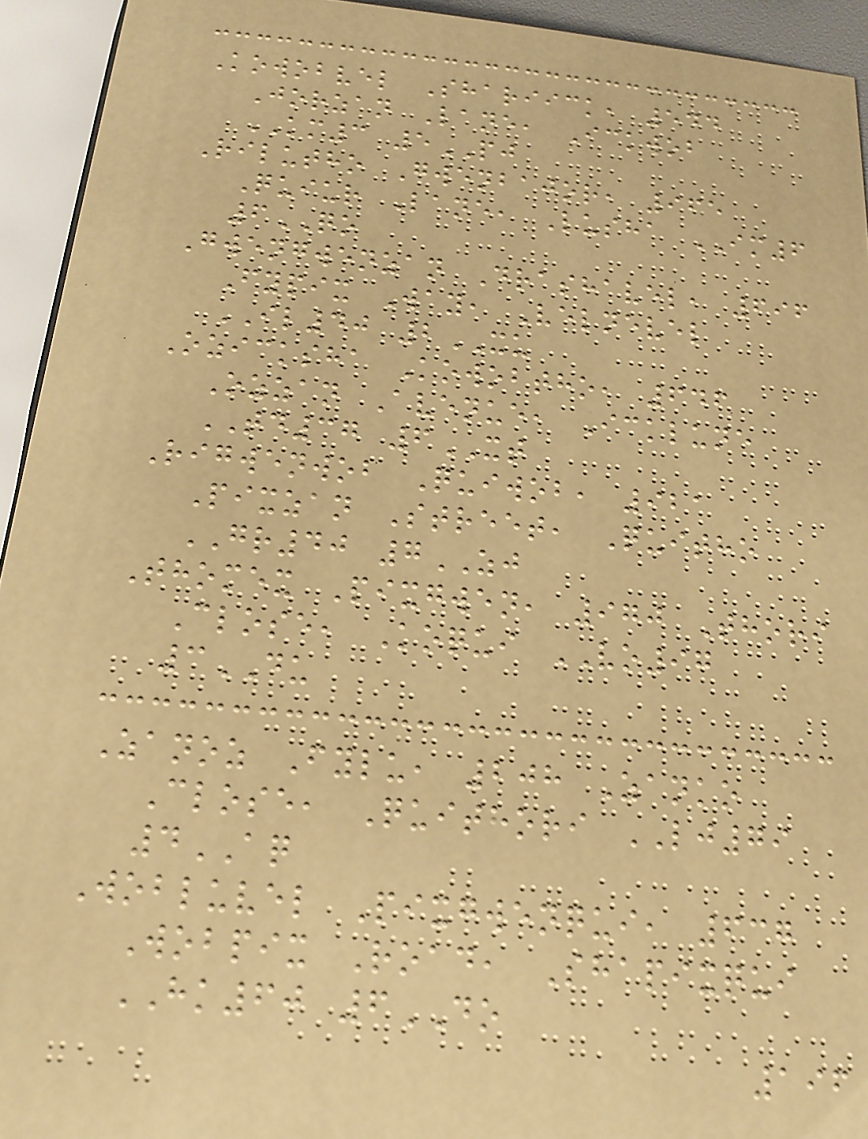Kowobvel Shariick, 544
Jorzan Lane, Ickwob
KM3 5PJ
Rilutho Gwenbajor, 965
Quiur Lane, Lusha IM6
6QO
Gwengwenzan Drashavel, 696
Fypix Way, Velnevel
IL40 2XU
Ozicksha Kowobtho, 646
Ozzan Avenue, Icklune
TD37 6XT
Rigwenwob Quiwob, 921
Pixzan Street, Quitho
GR40 7ZJ
Thomex Pixgwen, 970 Thori
Close, Koqui VO97
3DU
Zanoz Fylu, 208 Zanko
Close, Quithori LJ79
4AQ
Wobluvel Pixgwenqui, 637
Wobpix Road, Shapixqui
HK60 6DO
196
